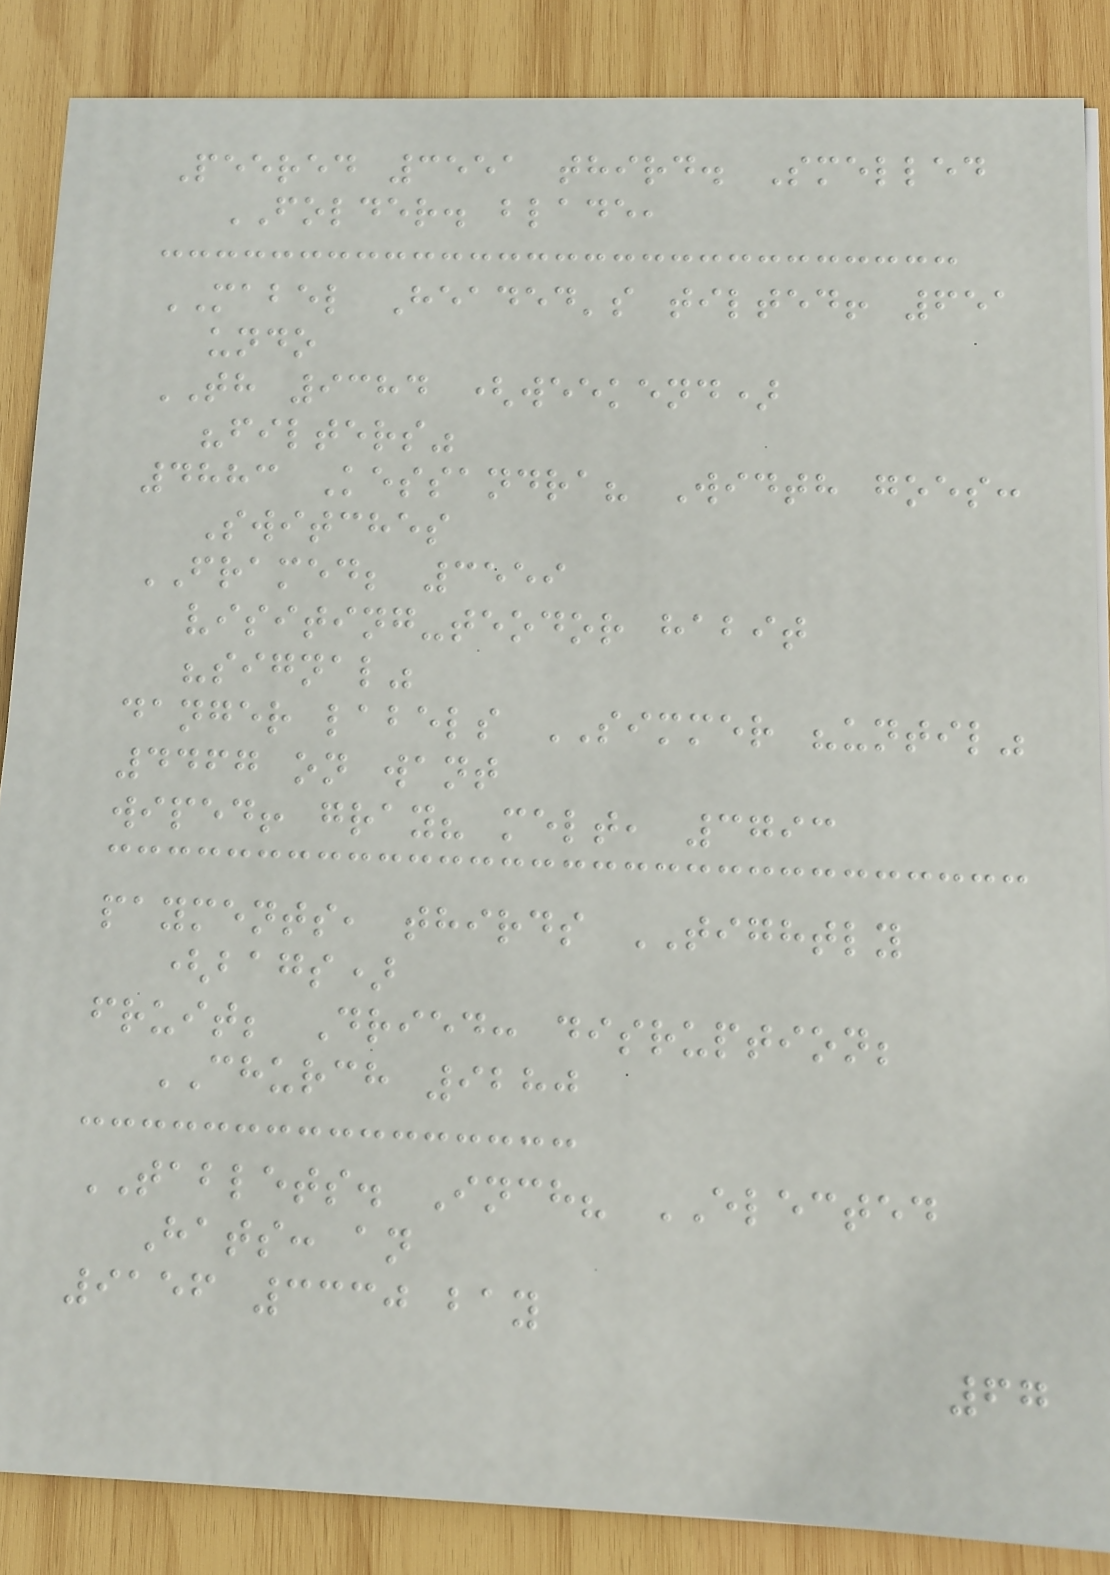Peered 3551 third. Smelled
FOLDER. blade,
MABEL Headed's tilted! 651
undo
TH 9384 (weekend)
"filters"
4883 Kessandra? Width goes:
Switches
FRAMED; 3559
visiting-teodor habit
"signal"
danger labels SIMMER "until"
4467 on want
wiped! gray? melt, 3793
payments, thirds TIGHTLY
(bags)
fruit; Dried: disruption;
CHURCH 9280
TABLETS. Inch? ELECTED
Hats: an
9156 3330 bay
67
